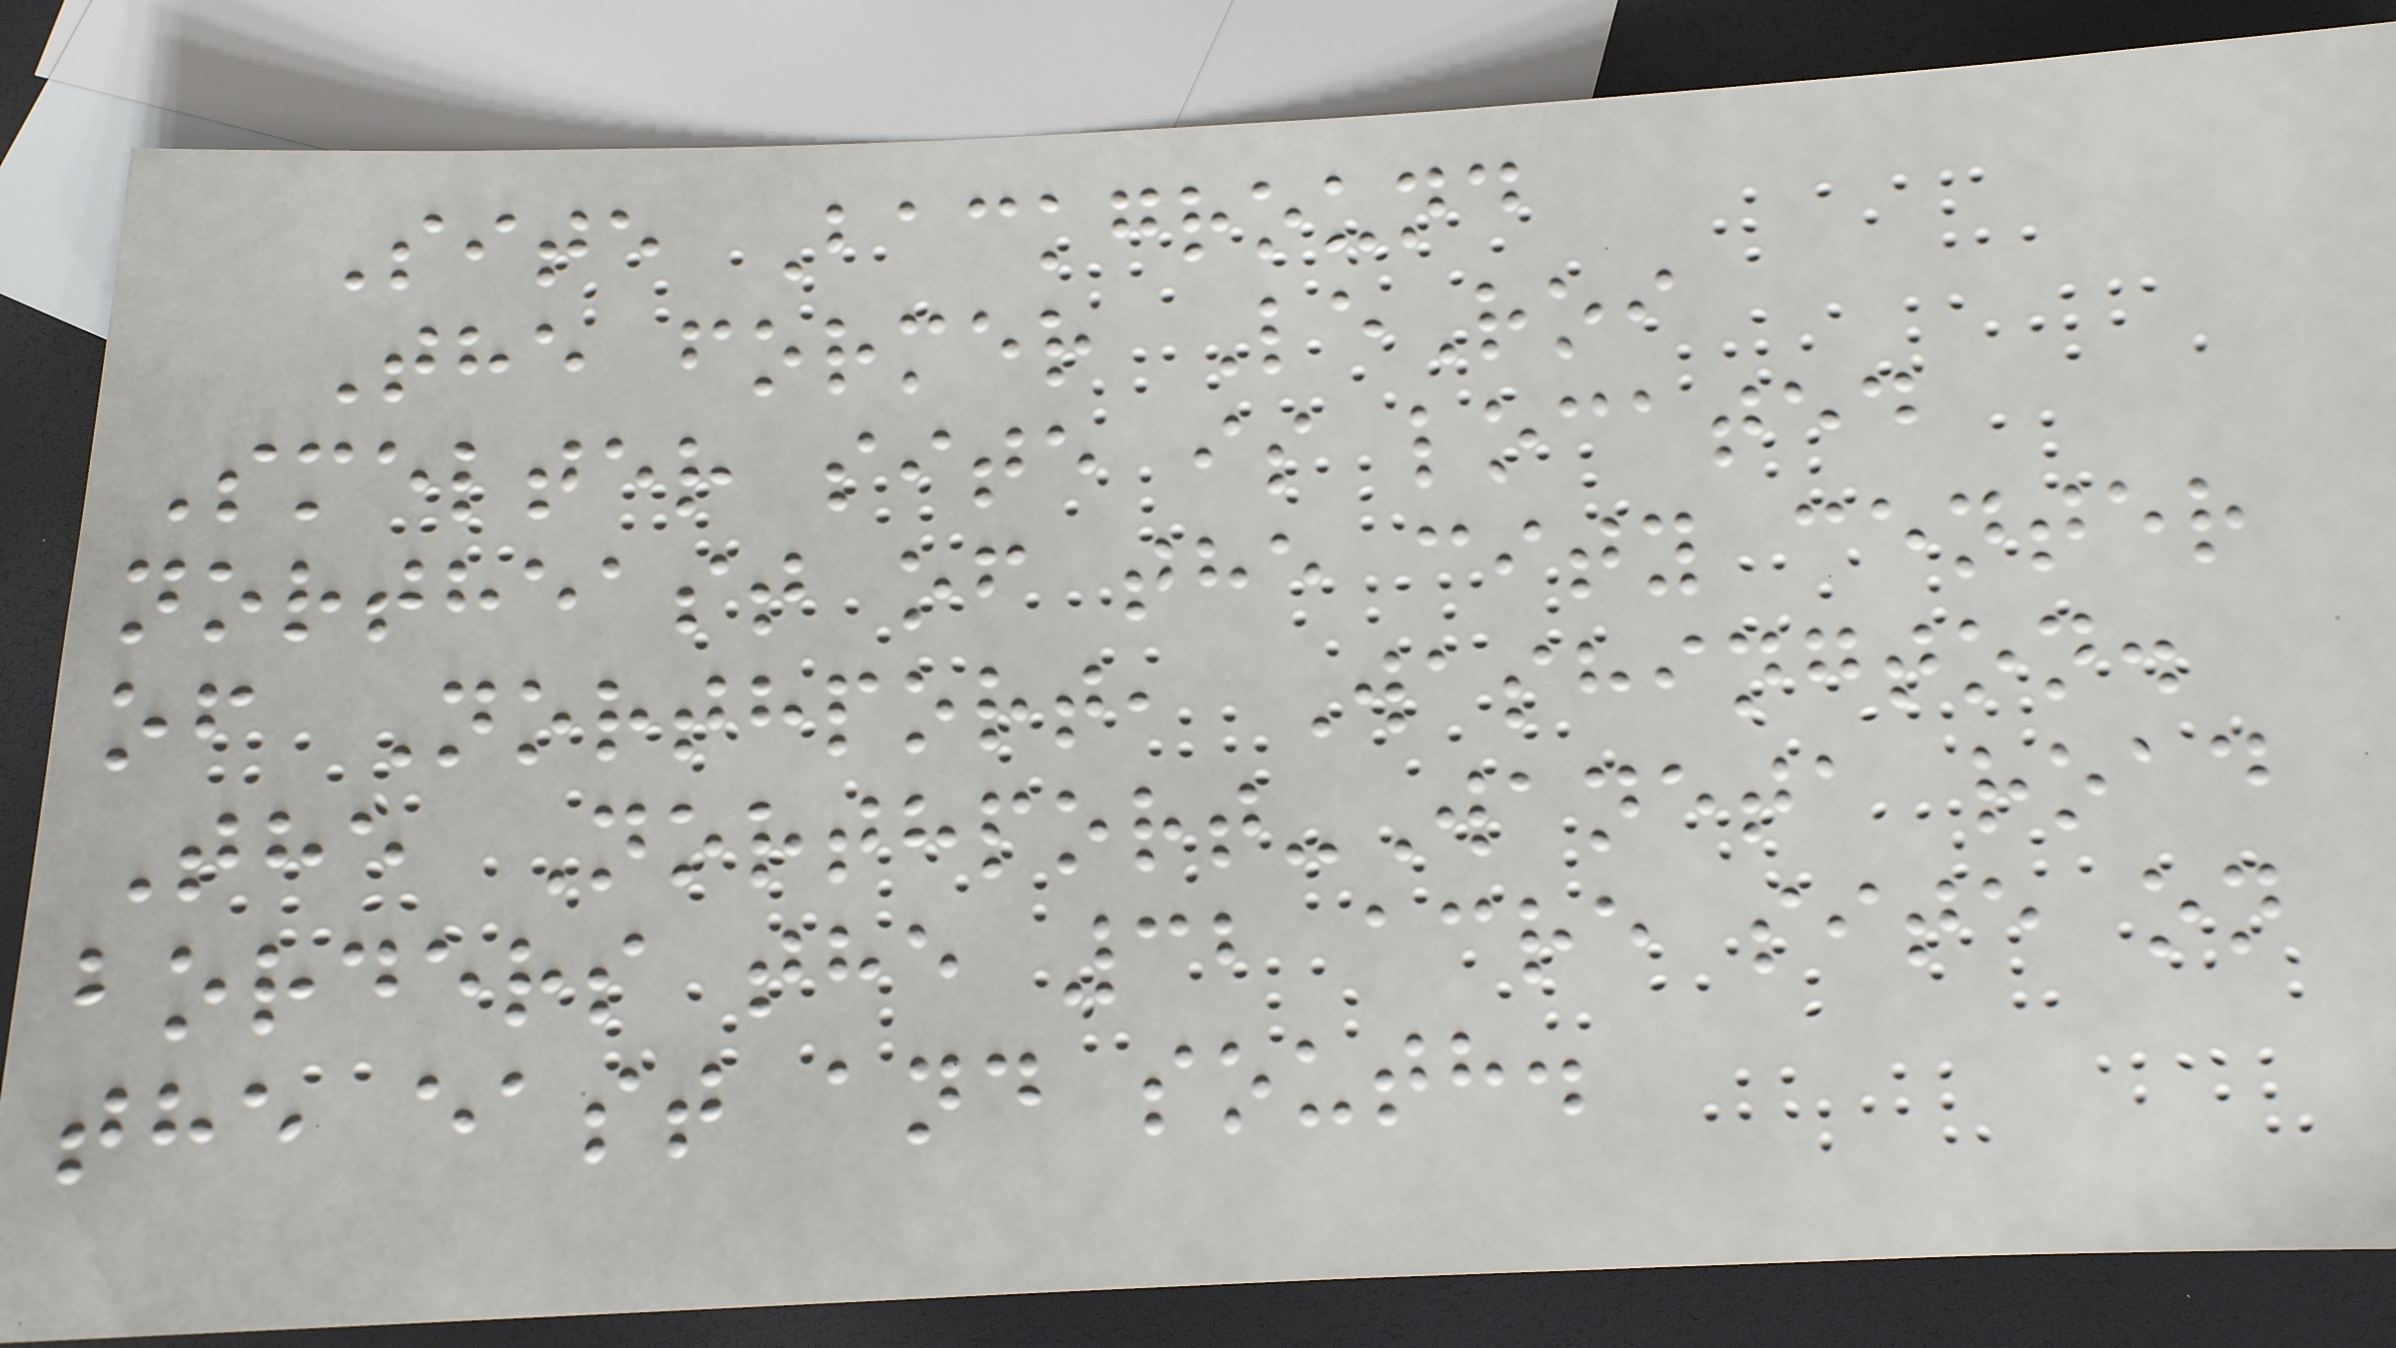Site Background
The former LeRoi
Smelter site is located
northeast of the city center
of Northport, Washington.
The Northport-Waneta road
borders the 32 acre site on
the east and south.
